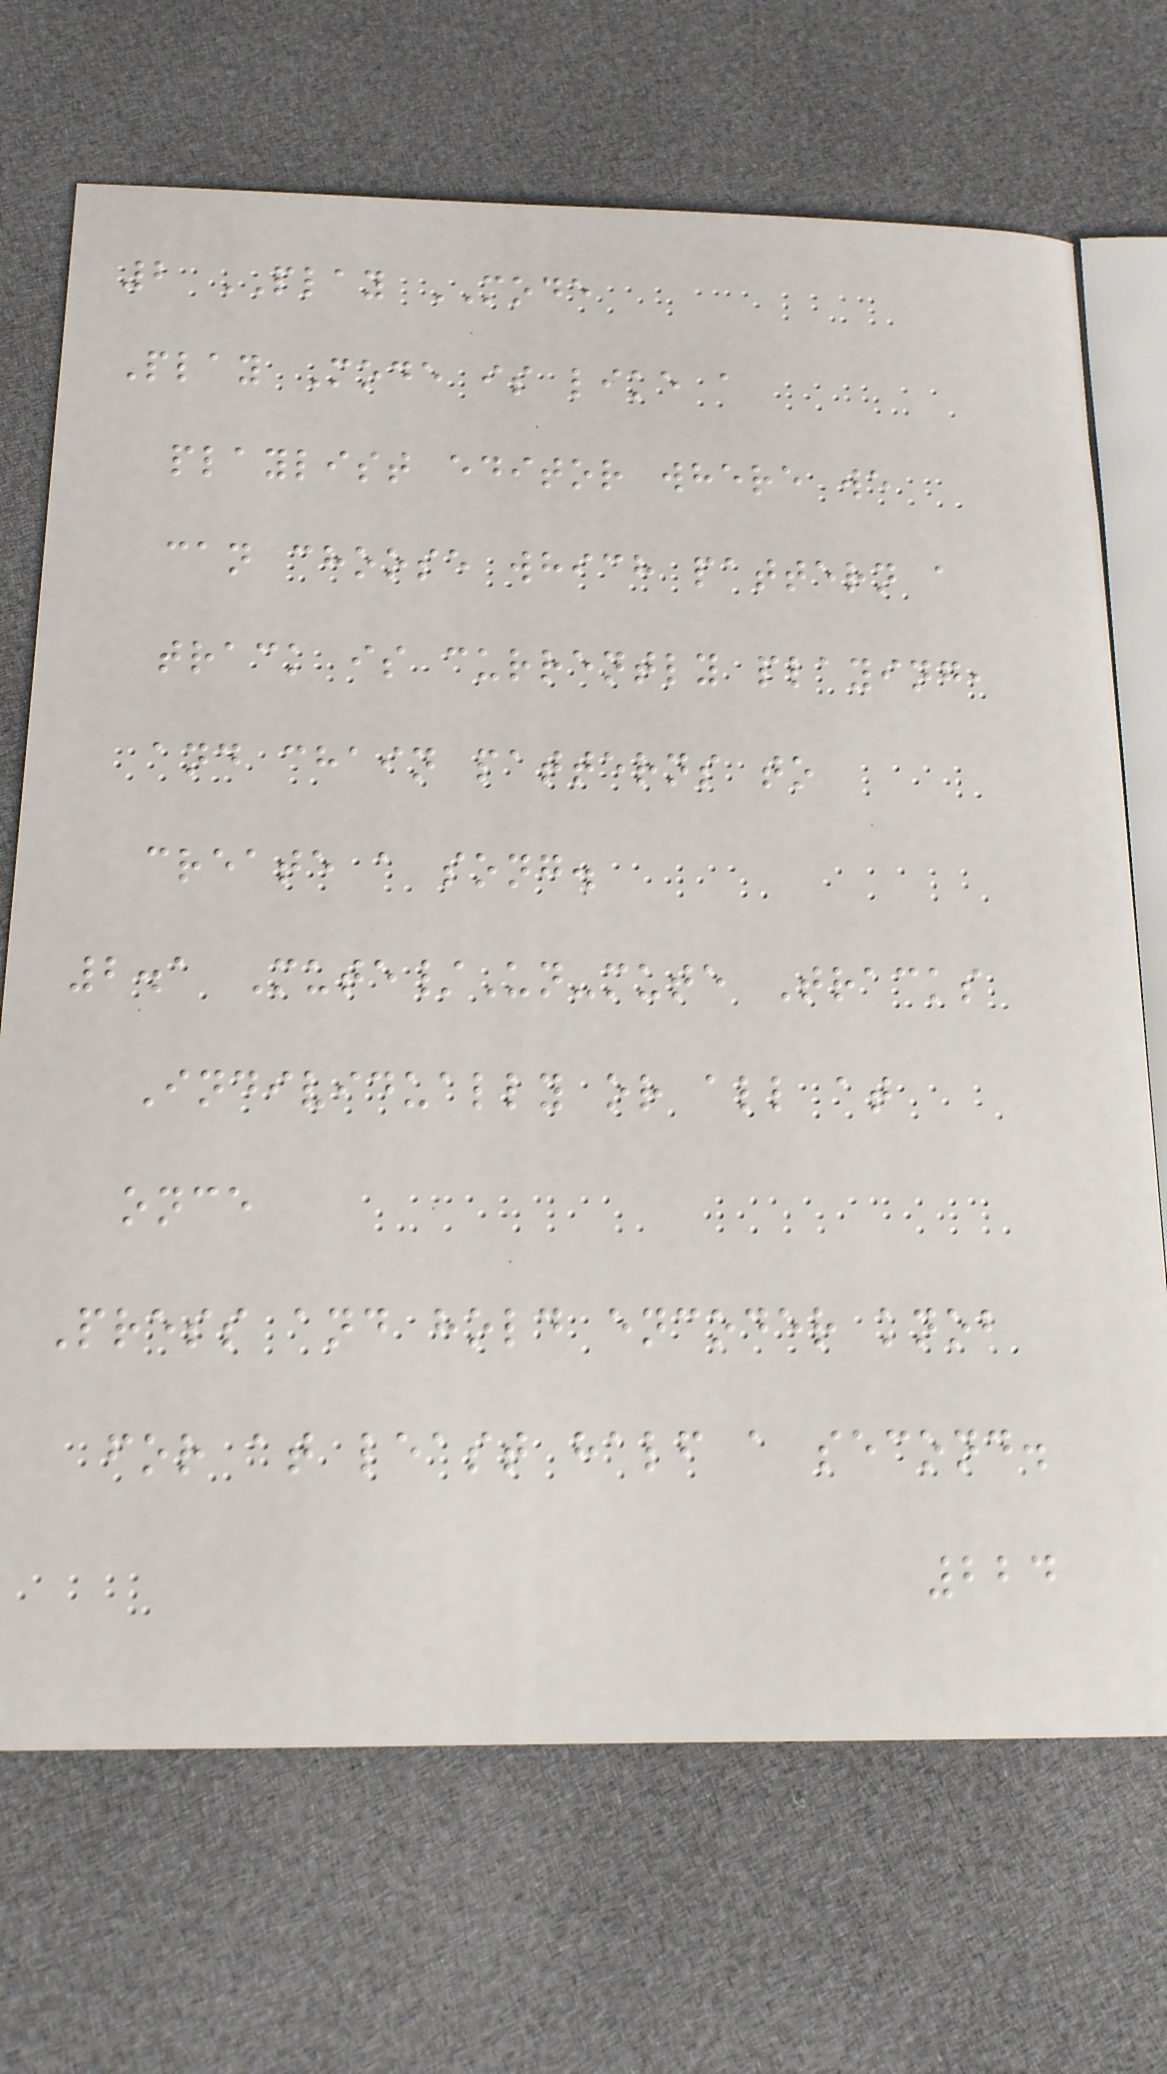2 PLAY MODE
Play Mode is like a
playlist editor where we
can choose which pattern a
track is currently playing,
and chain patterns to
create a song.
2.1 Mute/Un-mute Tracks
Individually or all at
once
Press and hold encoder knob
for at least half a second.
224
